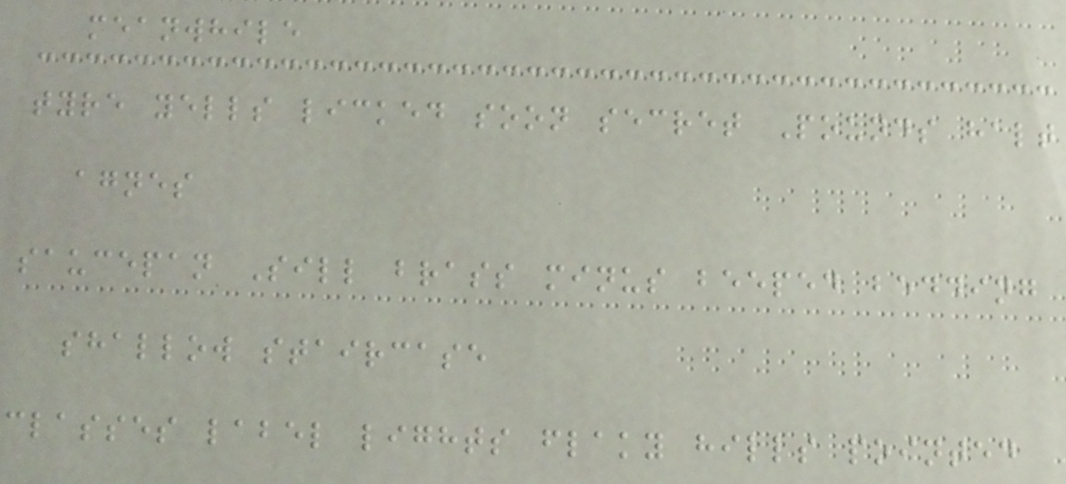meanwhile
tyre yells licked soon secret Pounds halt
agnes
saucepan Sill brass minus beeped bedding
shallow staircase
classes label lights flaky hills pointed
